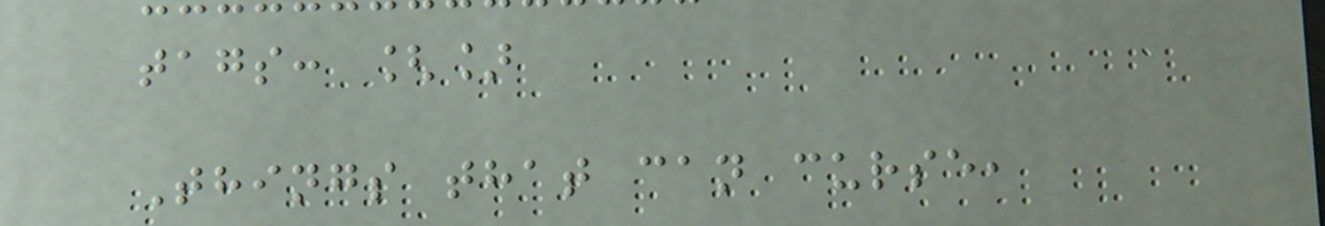tags: []
Things that can curse,
